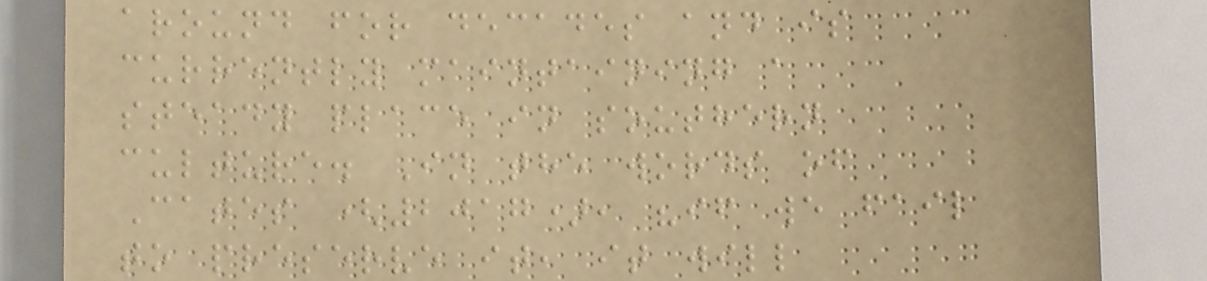around for decades and is
currently maintaining a
steady place in southern
culture. In the words of
Cates (2017), "if we fail
to preserve it, it will
